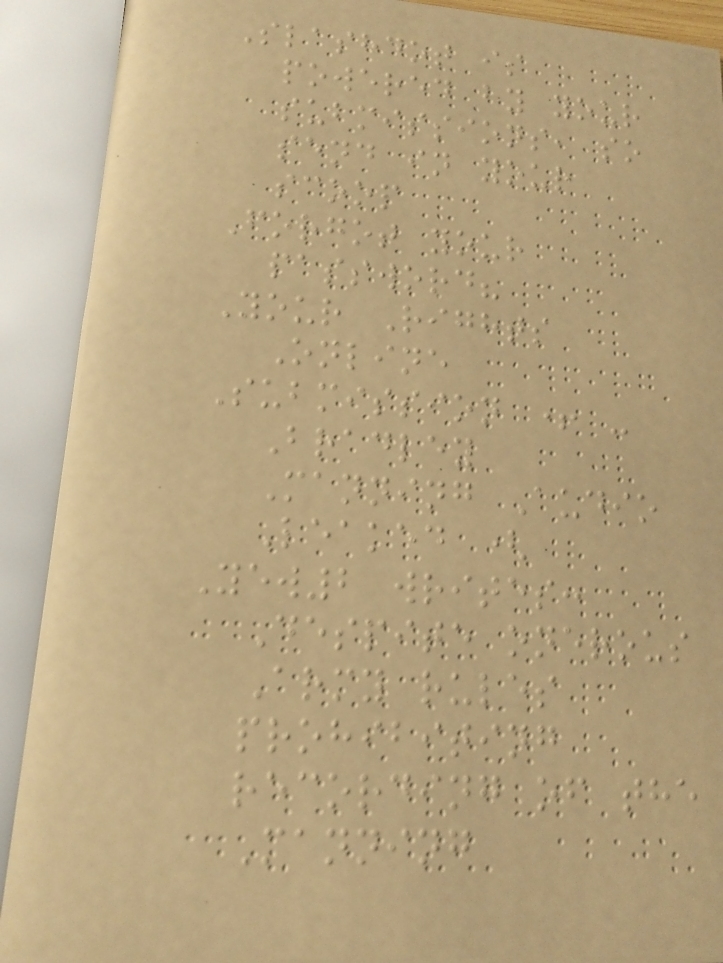Slashdot is
powered by your
submissions, so
send in your
scoop
Forgot your
password?
Your Rights
Online
Submission + -
Bradley
Manning Audio
Leaked (
Yew2 writes:
Despite onerous
Army rules
prohibiting
recording of the
Manning
